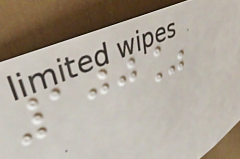100%
